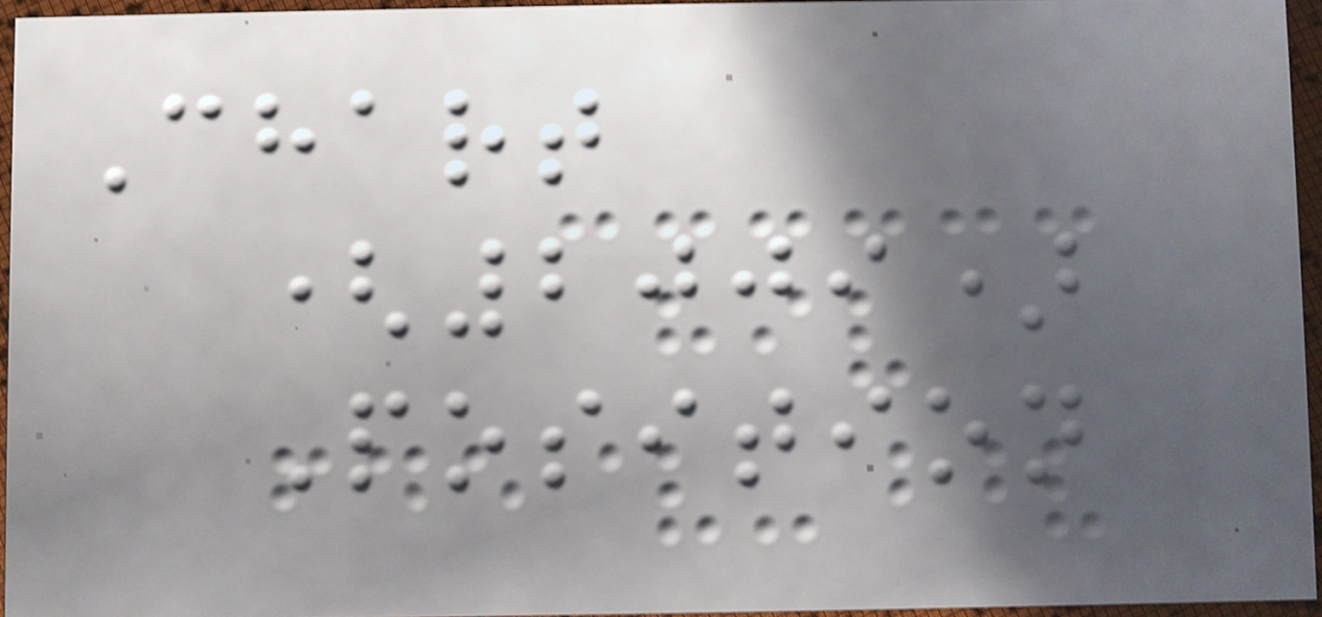Chart
(2009)
Position
